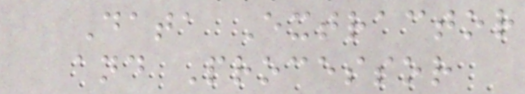Data Extractor
and Processor
